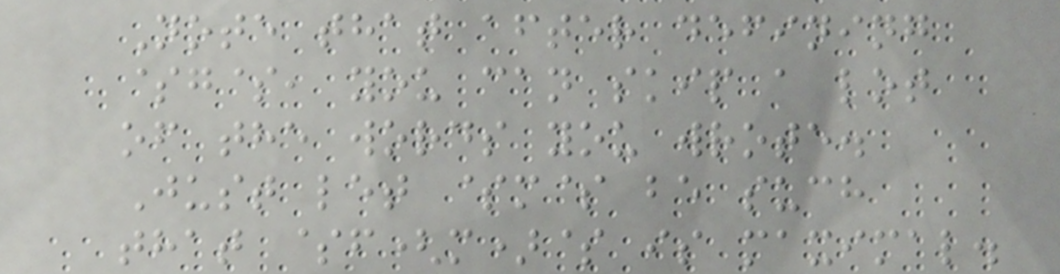Note that after defining
$g$, you can skip a lot
of the words you wrote.
Just let $m$ be such
that $f(m)$ is maximal.
